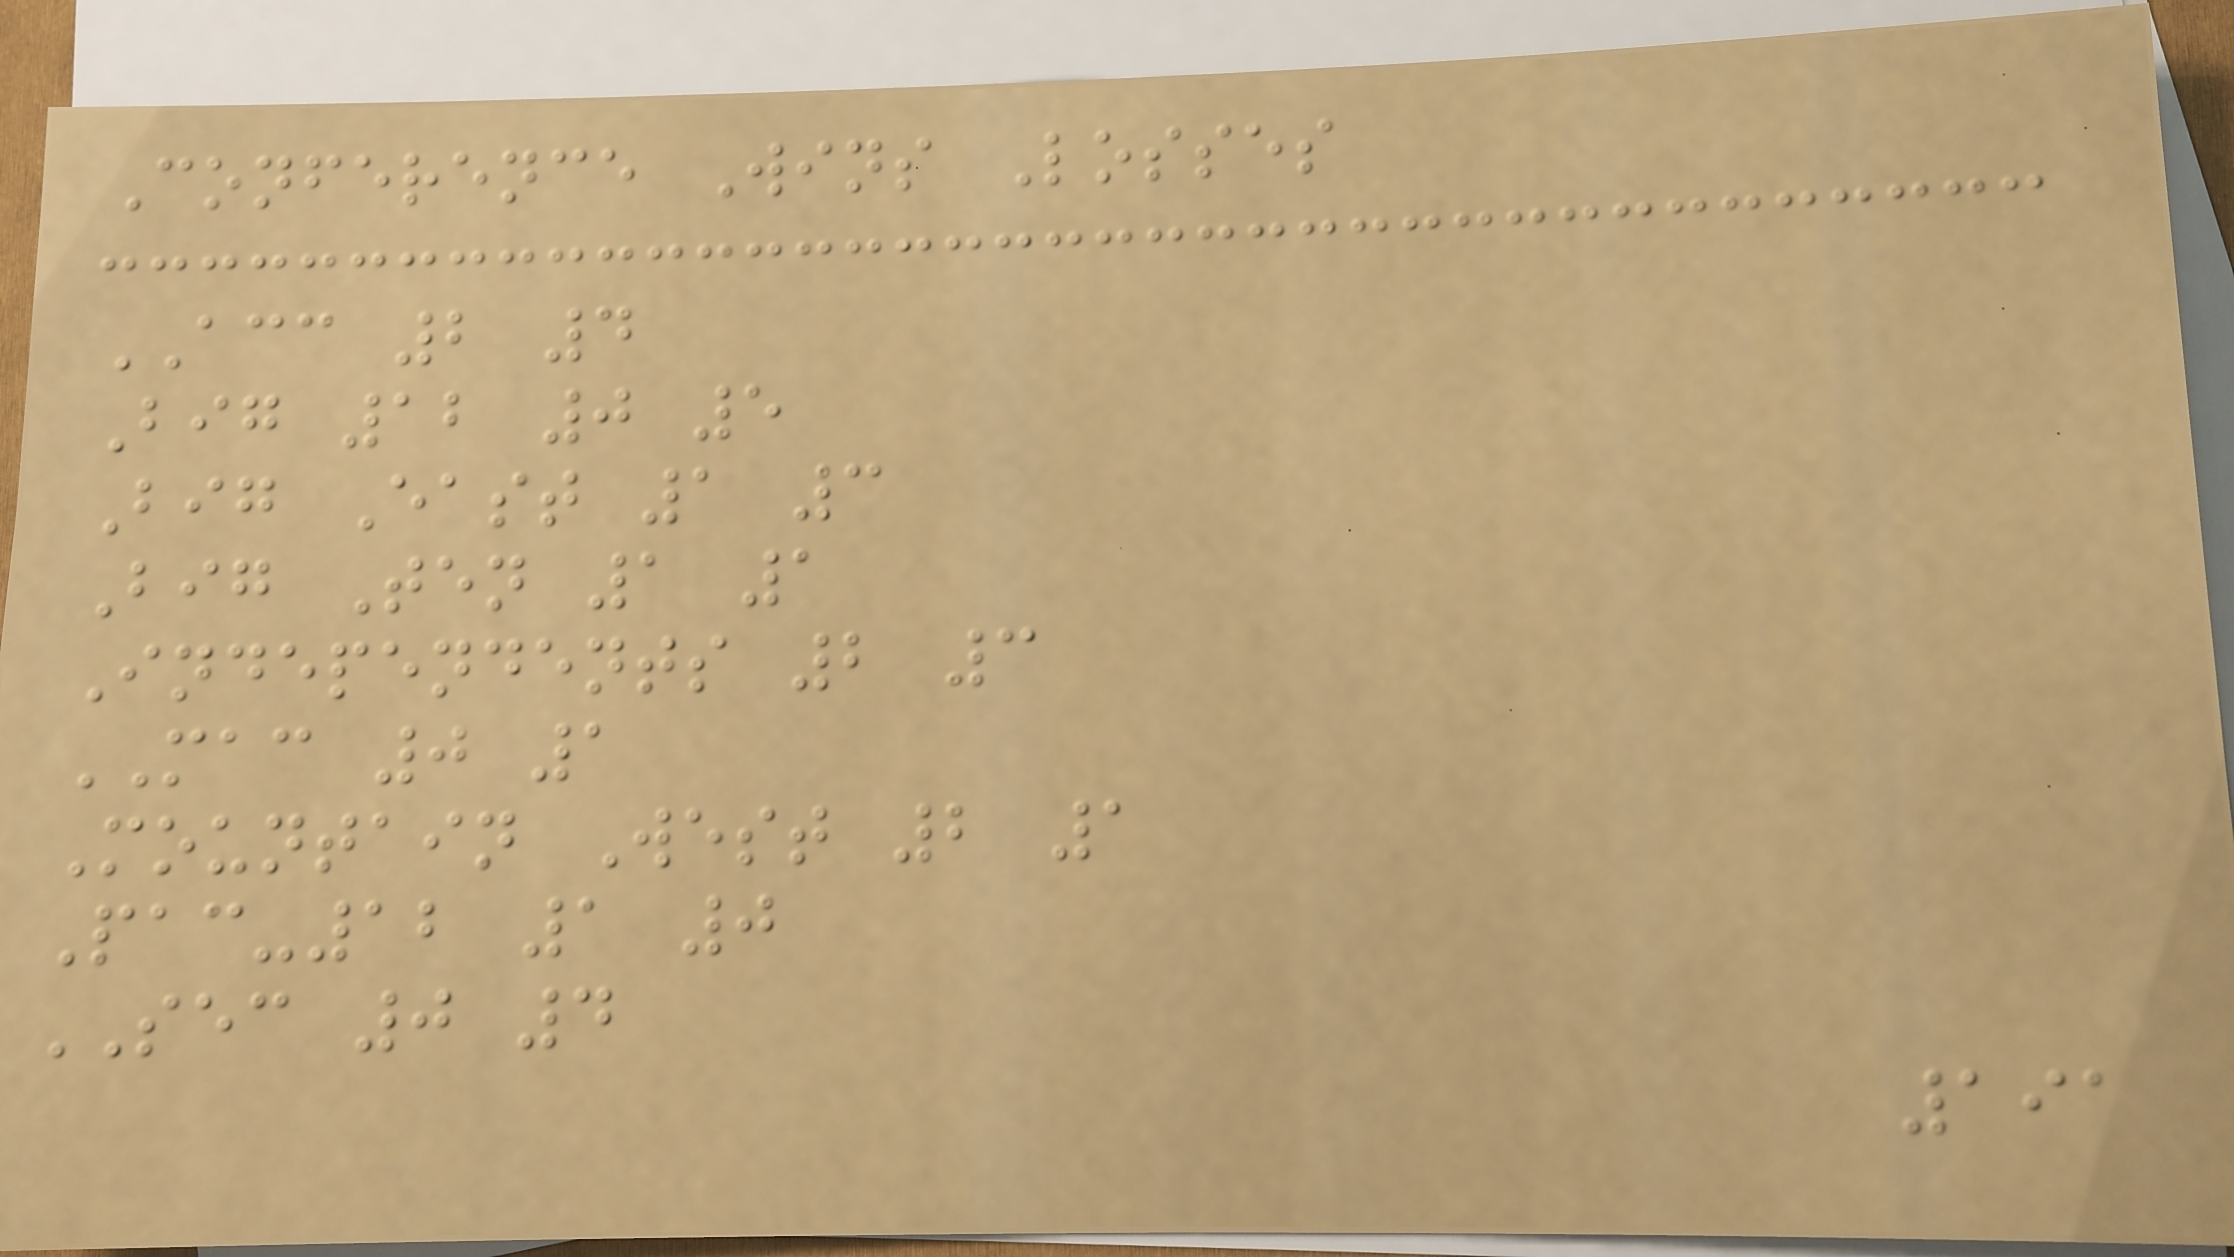Conference Wins Losses
ACC 2 4
Big 12 0 5
Big East 1 3
Big Ten 1 1
Independents 2 3
MAC 0 1
Mountain West 2 1
Pac-12 1 0
SEC 0 4
191
